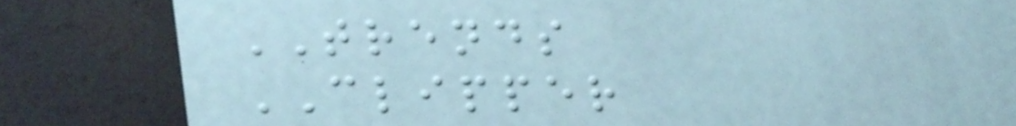TRENDS
CLIPPER
